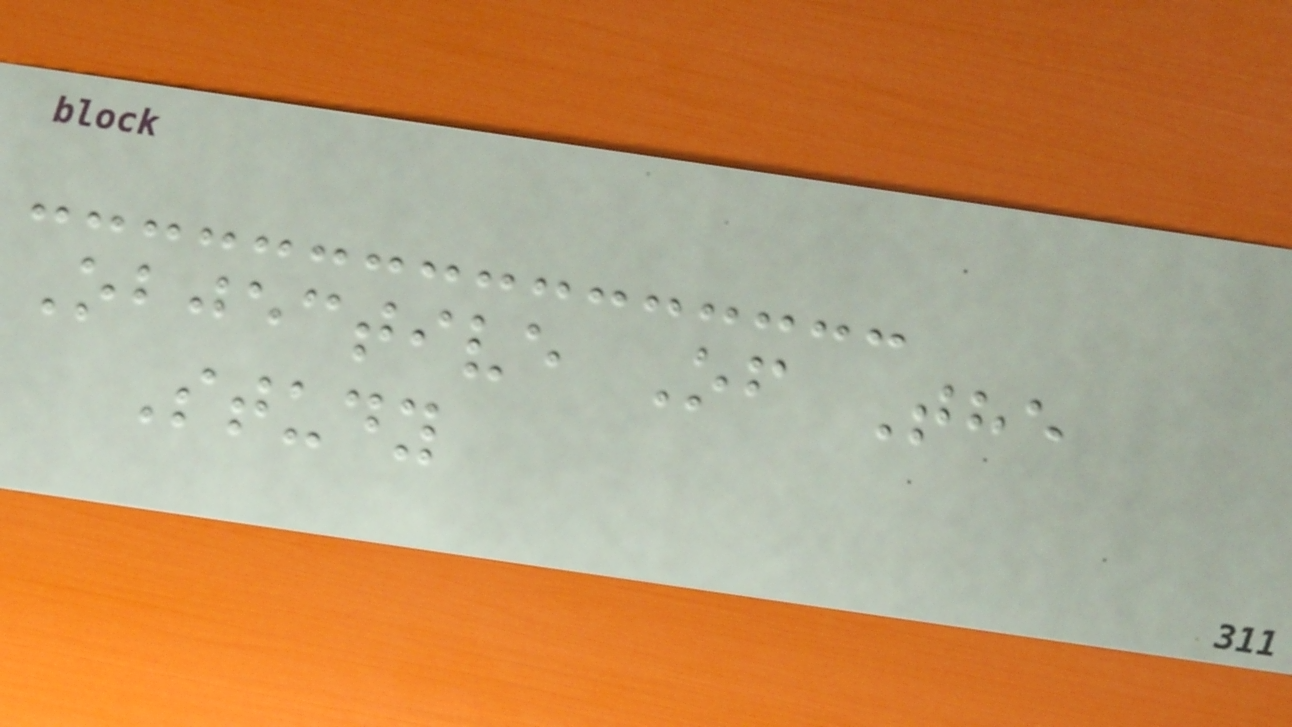Objective Of The
Study
